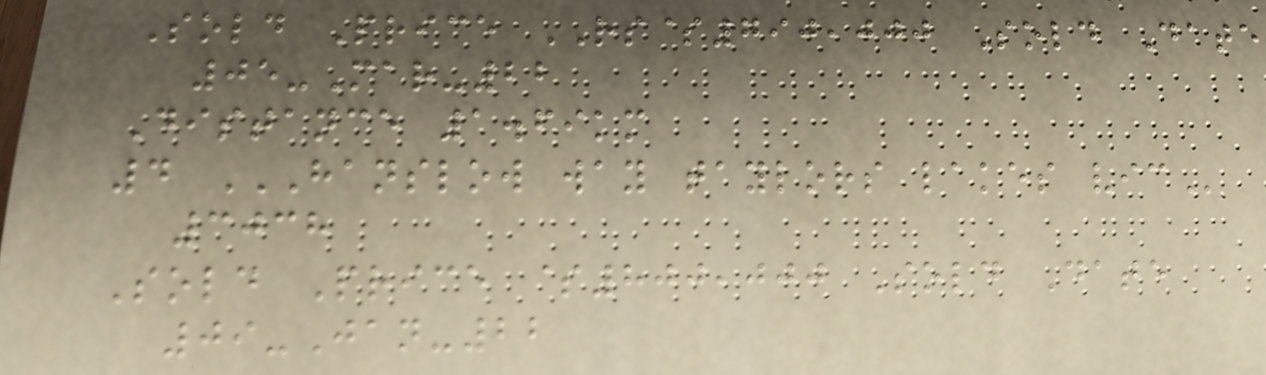Sold Price RS$790,000 Sold Date
05-Mar-22
Distance 1.69km
4 HANSLOW WAY TAYLORS LAKES VIC
3038
Sold Price $800,000 Sold Date
09-Jan-22
